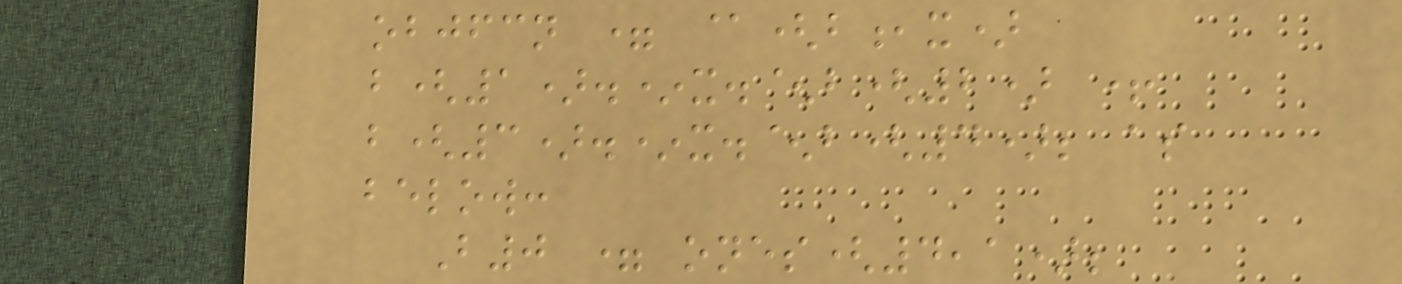objfcn = @(b,x)
b(1).*x.^b(2) +
b(3).*x.^b(4); as
below:
B0 = ones(4,1);
